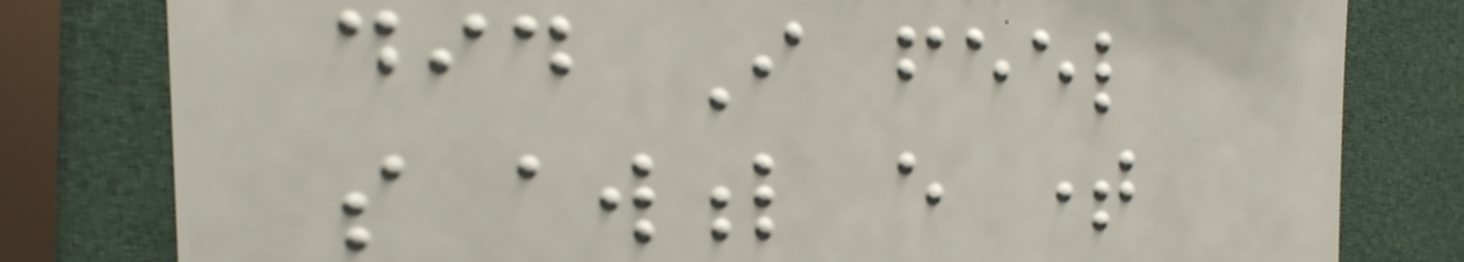did I feel
so awful every time
